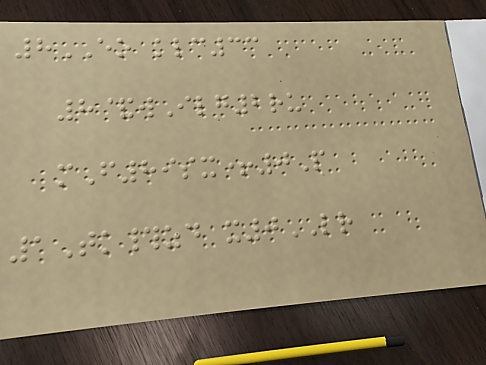8EO klc33
8&wIlg2ru
mF89sx+0P
1Tk#zd x0LR
